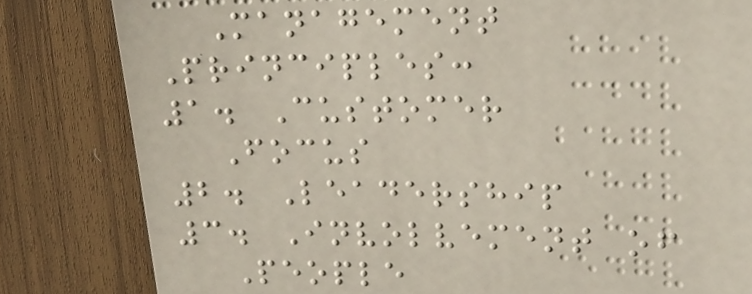Management
Principles:
1. Customer
Focus
2. Leadership
3. Involvement of
People
